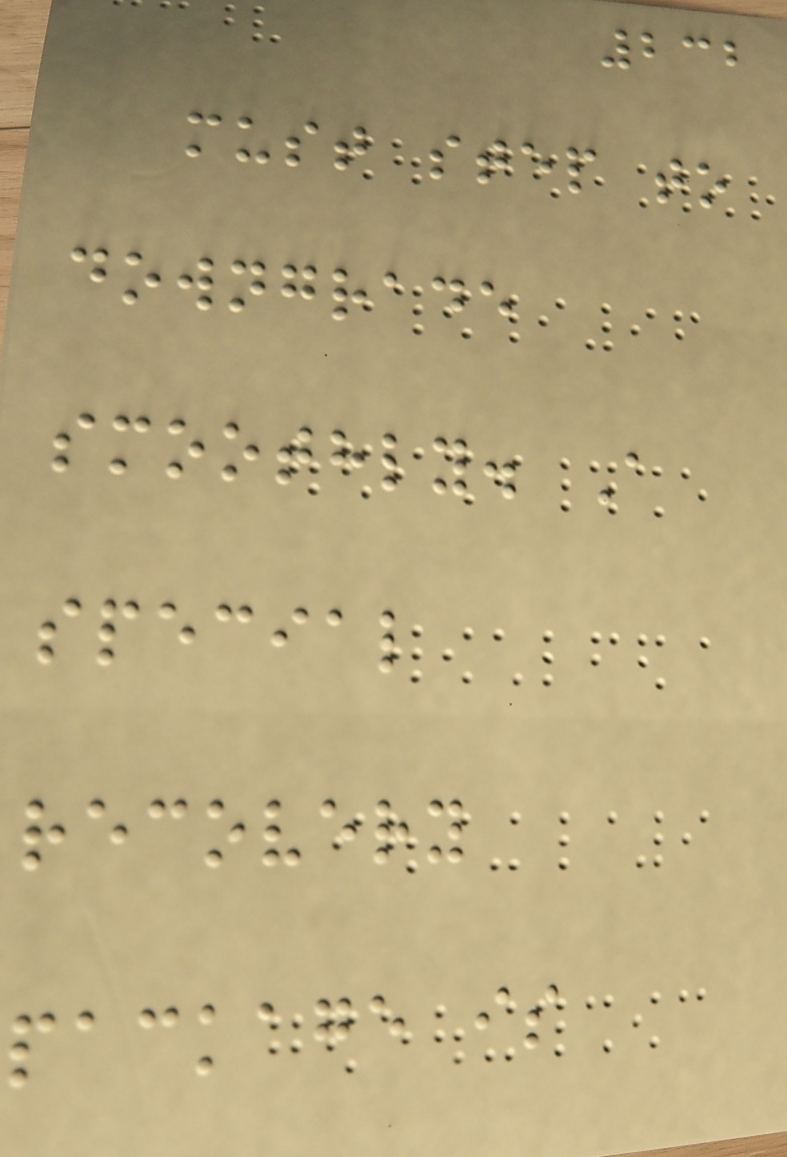232
must step to
downgrade
smoothly. A
special
recovery
package is
